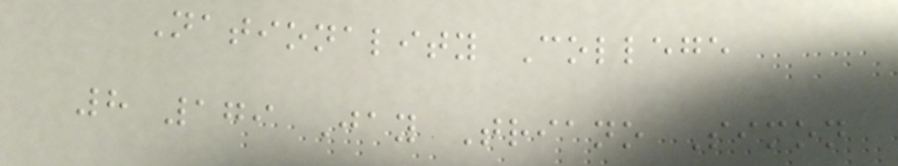Nationality College
8 179 Jay Triano Simon
